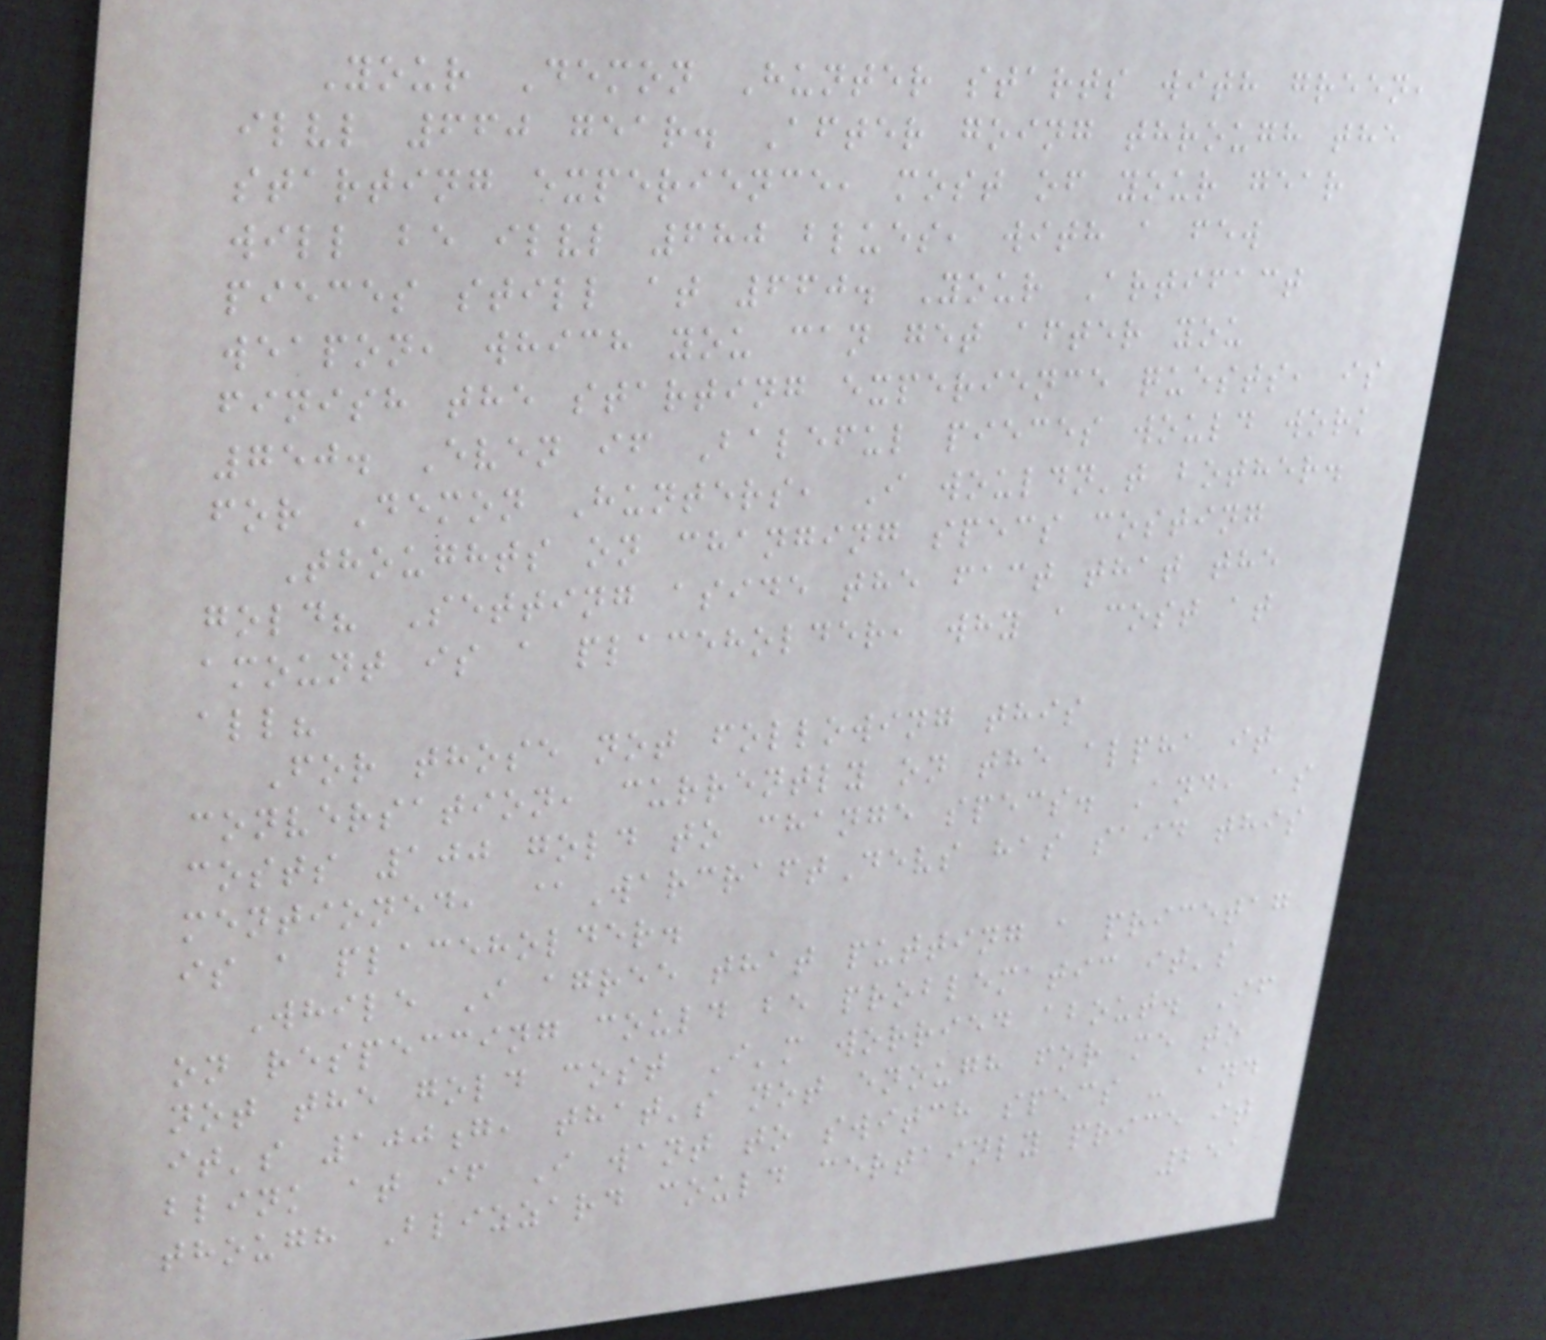Your Demon Hunter starts with green,
ilvl 660 gear. After going through the
starting experience, most of your gear
will be ilvl 680 blues, with a few
pieces still at 660. Your Artifact
weapon, which you can get after you
finish the starting experience quests, is
750. Even if Baleful pieces would work
for Demon Hunters, I wouldn't bother.
Thoughts on changing specs costing
gold? Setting aside the fact that the
amount is a placeholder, why a cost at
all?
For those not following this
conversation, currently on the alpha it
costs 100 gold to change specs. And, as
mentioned, @WarcraftDevs has said this
is a placeholder.
While I agree that putting a pricetag
on respeccing could be problematic it's
not the gold cost I'm worried about. If
it's 100g, that's not enough for me to
blink at if I want to switch specs - and
though Blizzard could certainly price it
251
